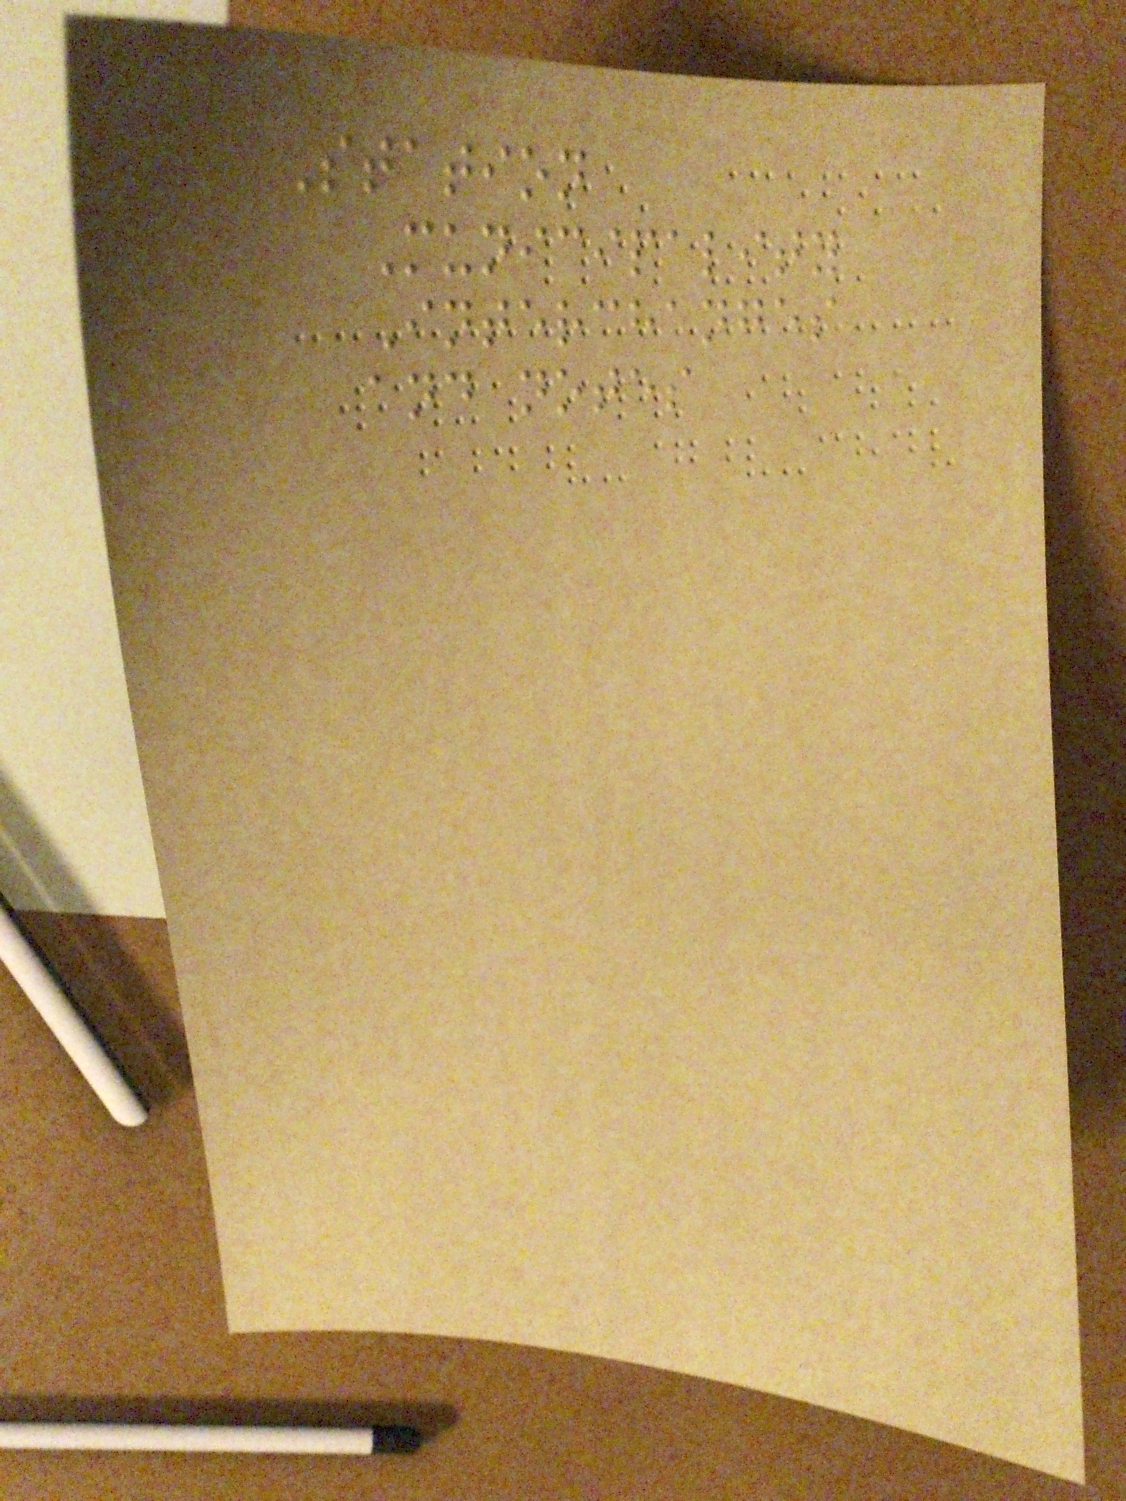Station
Municipality
Interchanges
and notes
